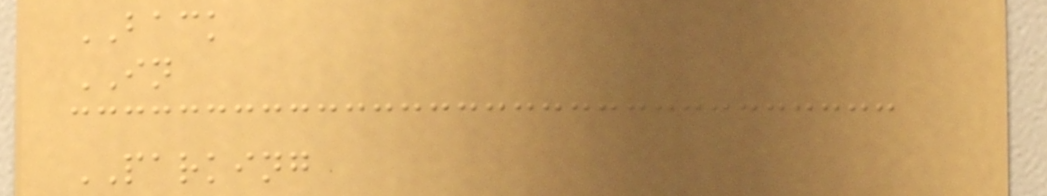BACK
IN
PARKING
